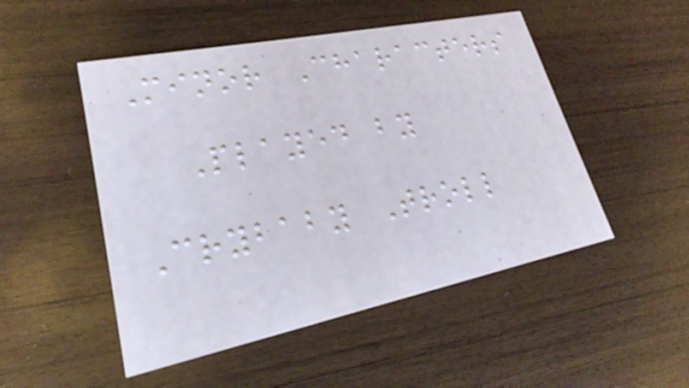Minor Characters
Played by
Crybaby Troll
